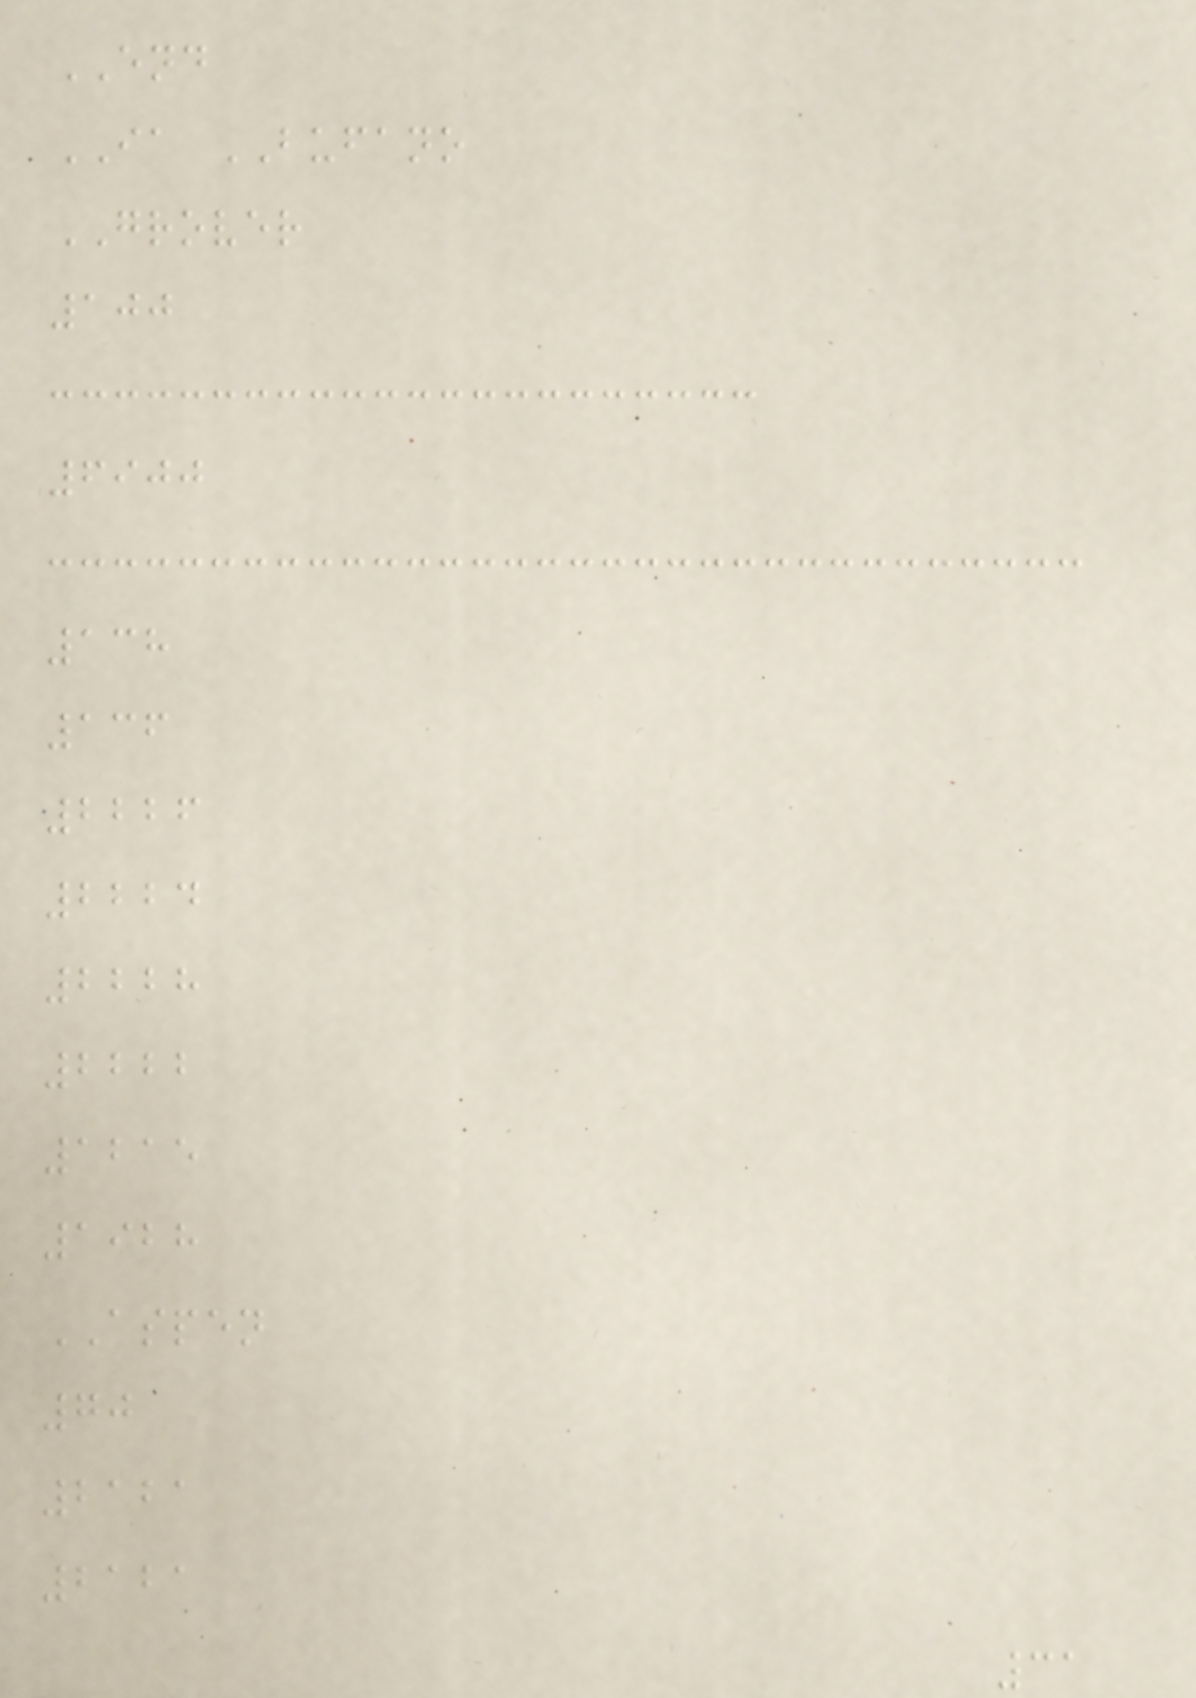END
IA BUFANO
GROVER
100
6900
138
136
2226
2224
2228
2222
1215
1928
ASPEN
70
2121
2121
31
